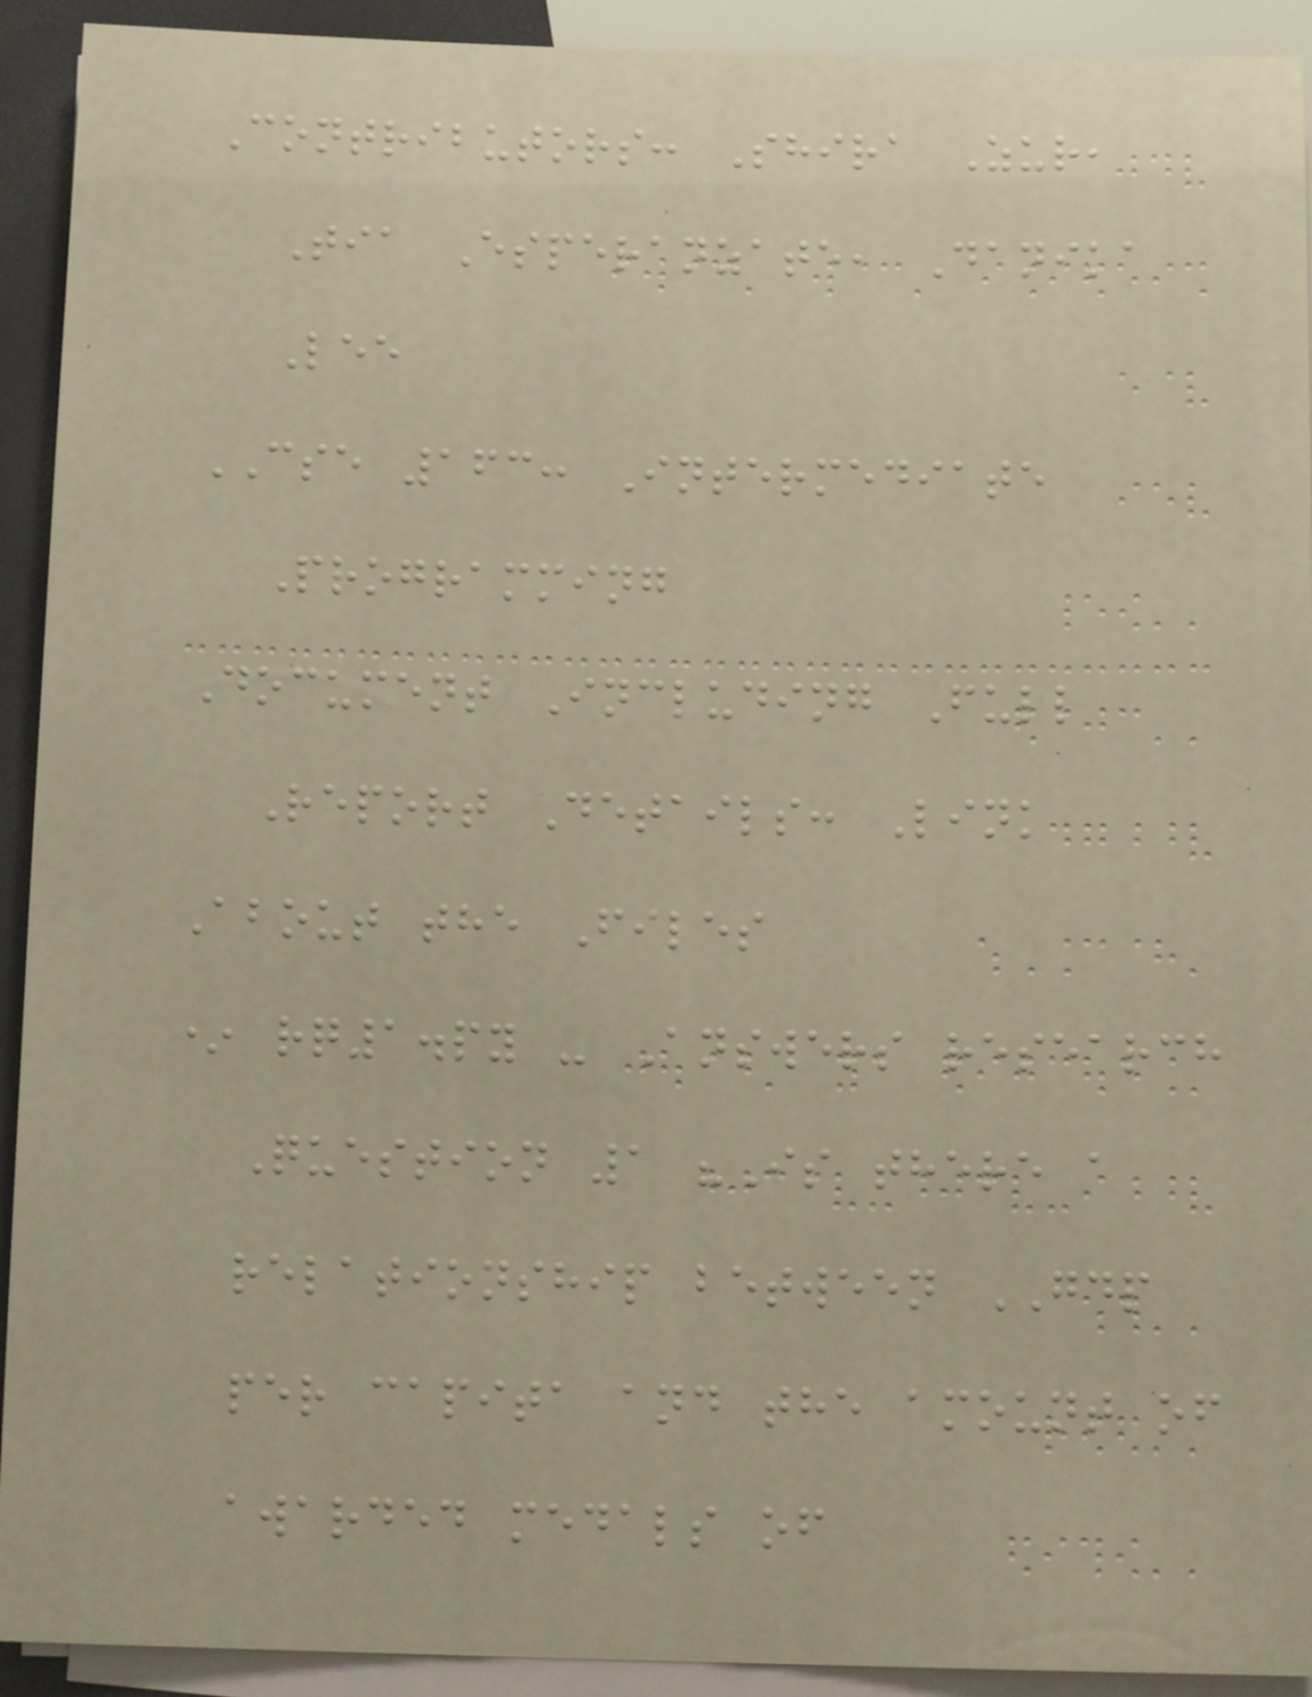Contributors: Shira Zur,
Tia Esperanzate, Danika
Lee
CSE 163: Intermediate
Programming
Document Including Full
Report Details: Link
About the Files
* rq1.py - Answers research
Question 1 "Is there a
relationship between GDP
per capita and the amount of
awarded medals of
